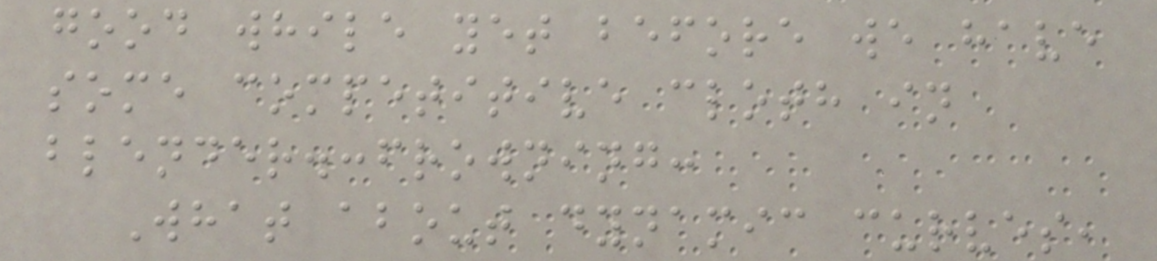good while yet before we have
some competitive cloth in
blender.:frowning:
What about dynamic curves,
